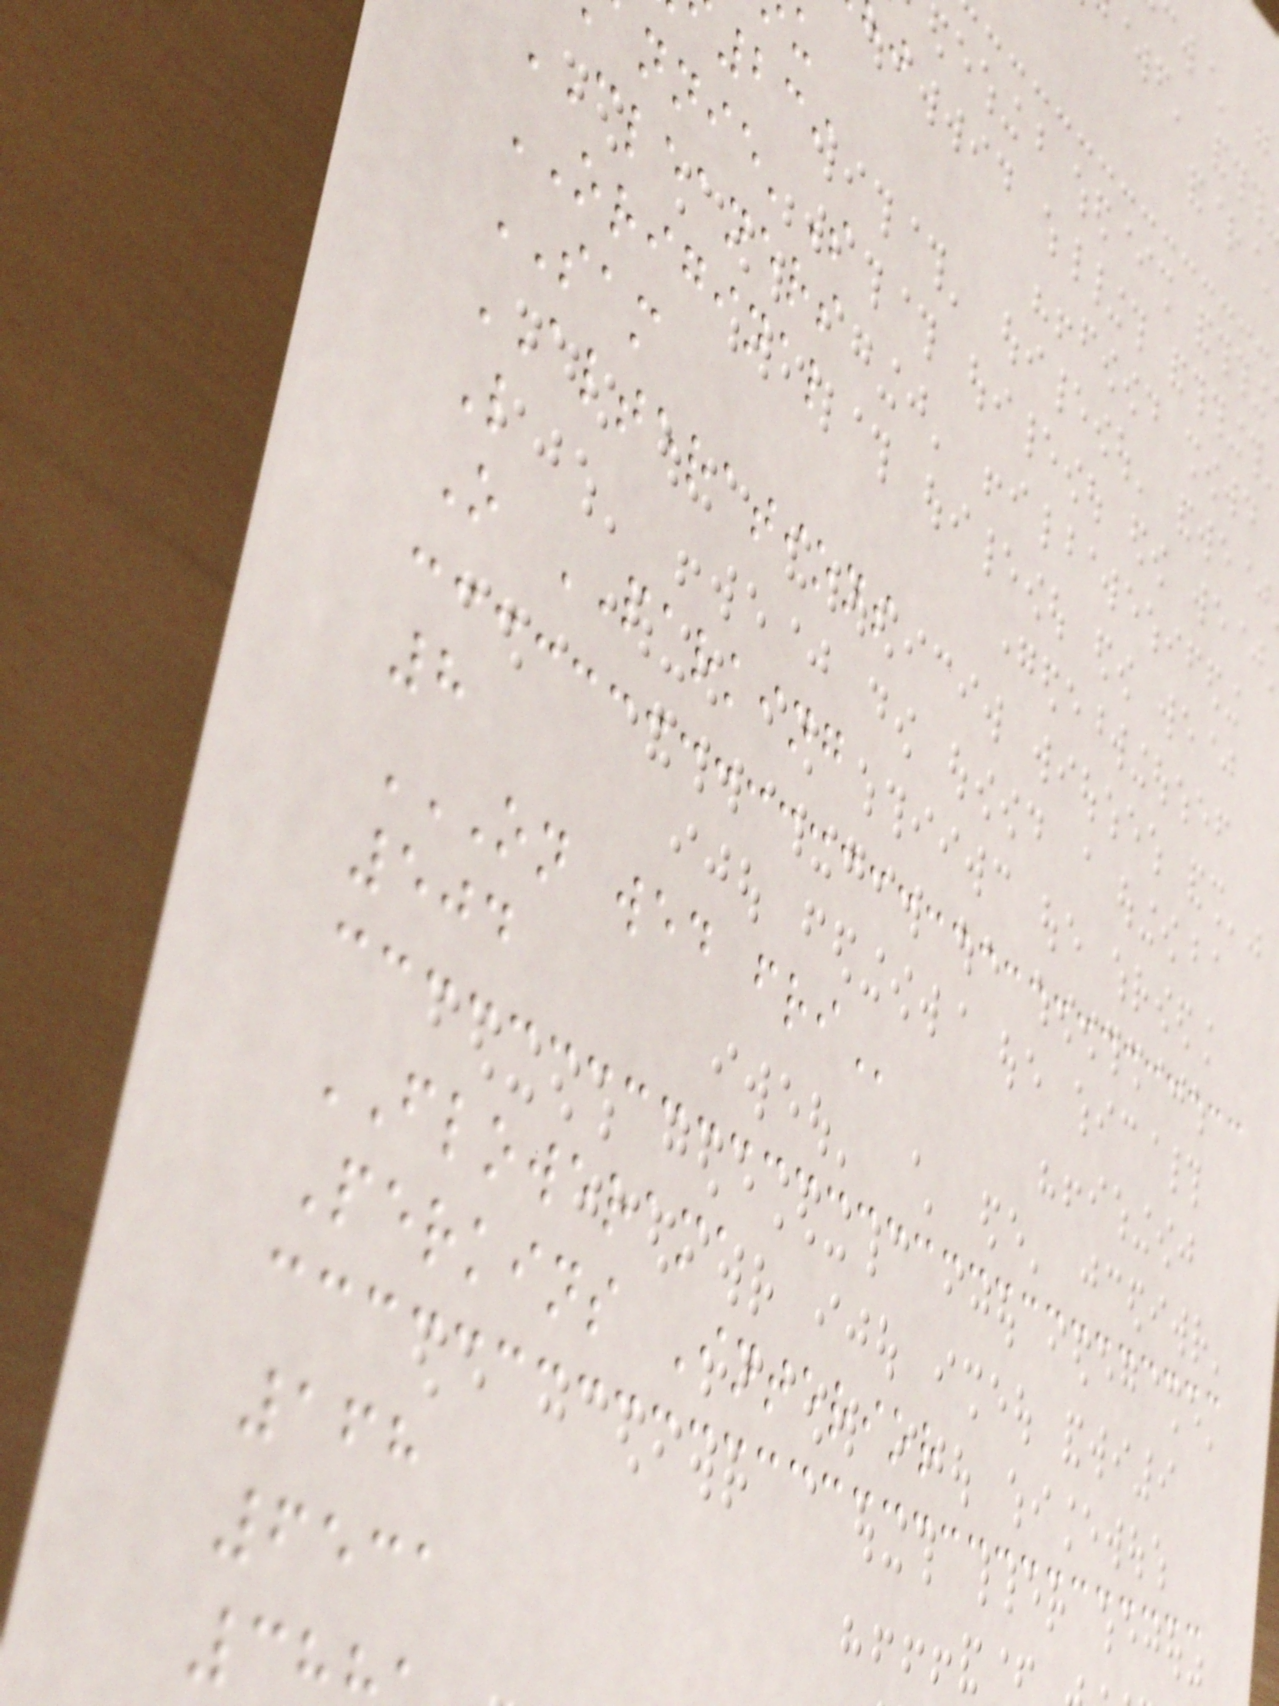239
CLEANERS
ORIGINAL
SAM
ALTERATIONS
L
O PARKING
8
ON WED FRI
504
FLOWERAMA
Perkins Interior
168
6531
